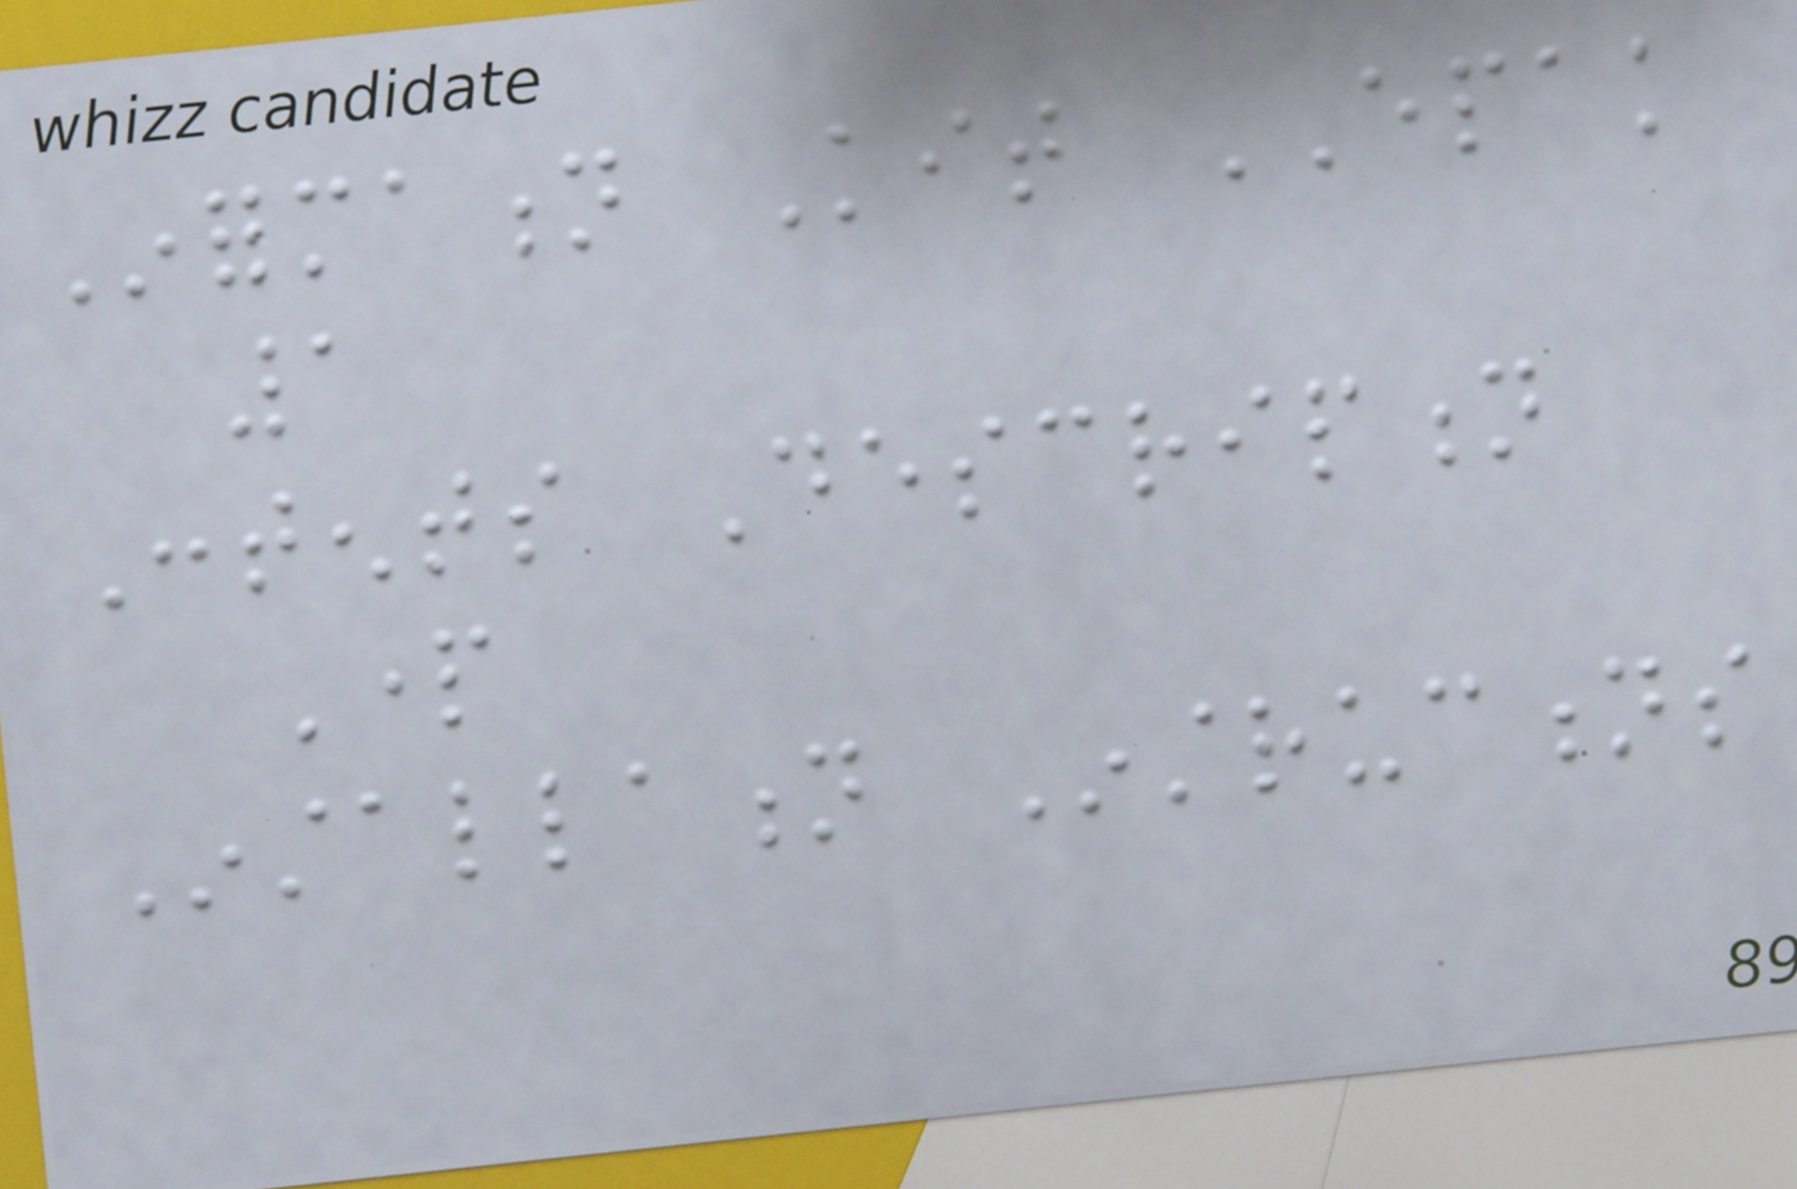Information Kit EPAK
1
Contents Description
Part
Installation Instructions
